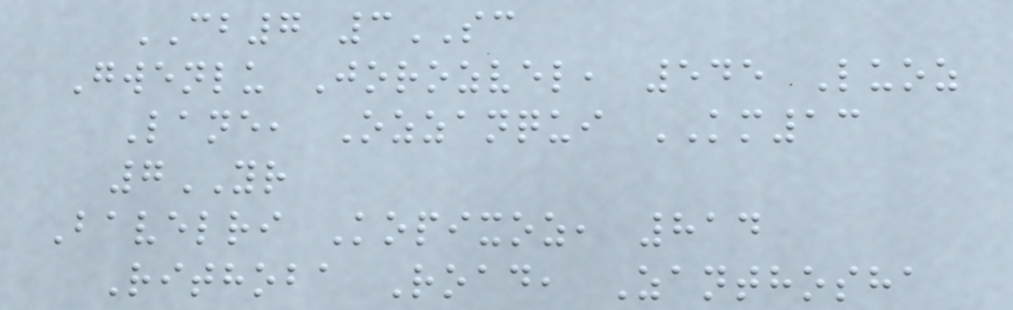CB7 3SC
Gwenlu Jorozvel, 545 Luoz
Lane, Ozzanqui KM13
7YR
Bavelri Kopixoz, 814
Rithoba Road, Zanthosha
